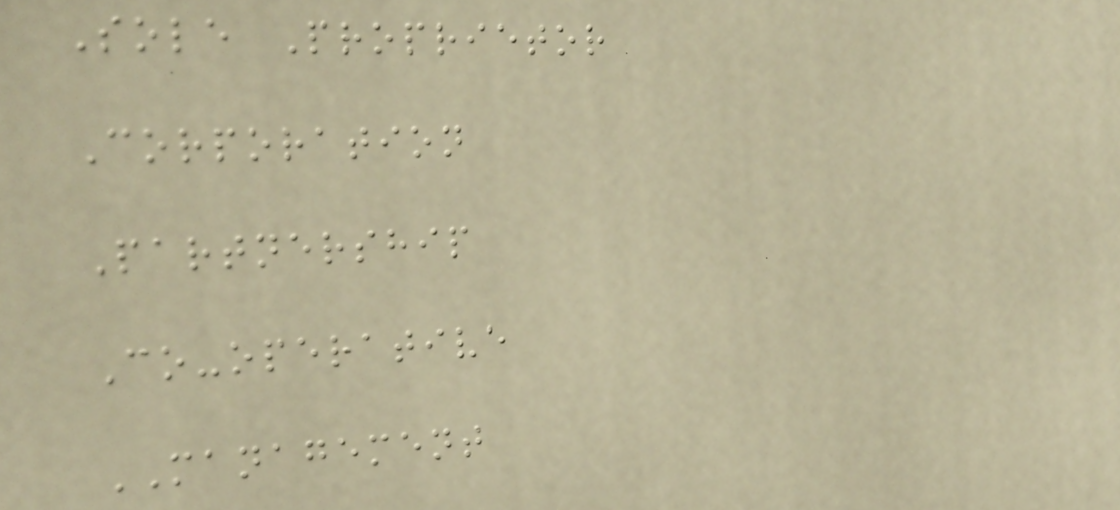Sole Proprietor
Corporation
Partnership
Co-operative
MANAGEMENT
